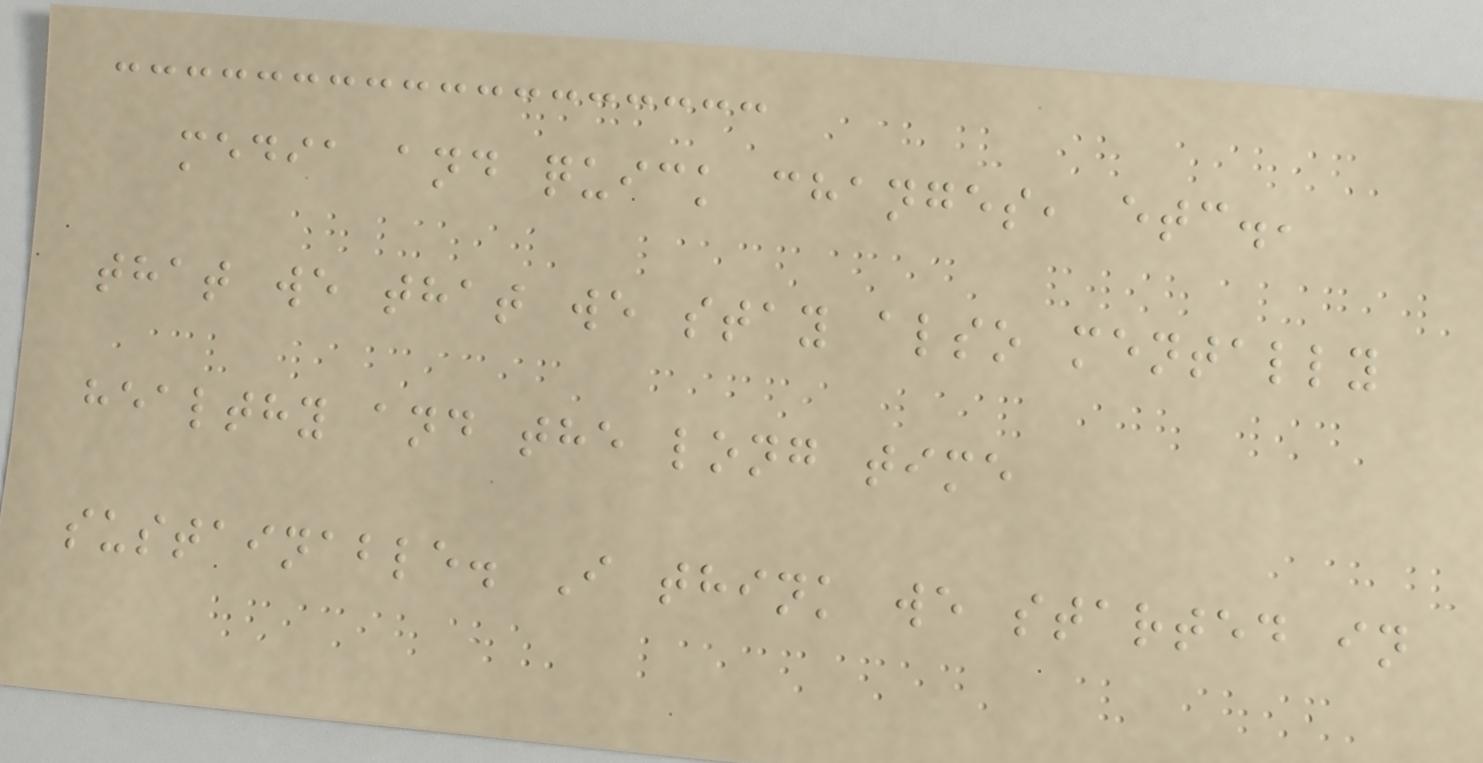media and quick changes, etc.,
that we that we stay also mentally
healthy and the long time
sustainable. I think we started in
